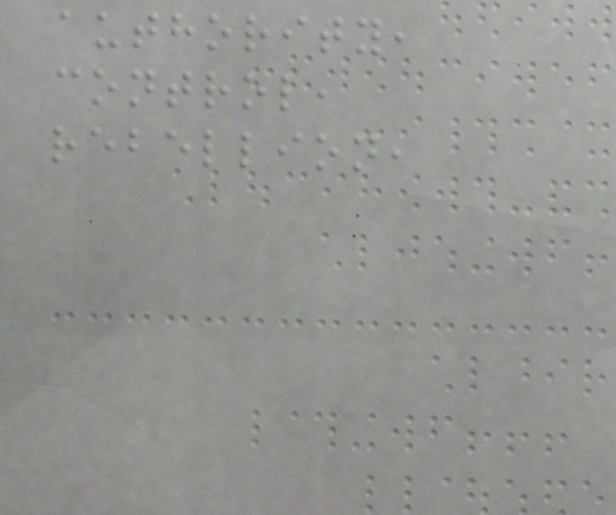authority,
control,
rebellion,
